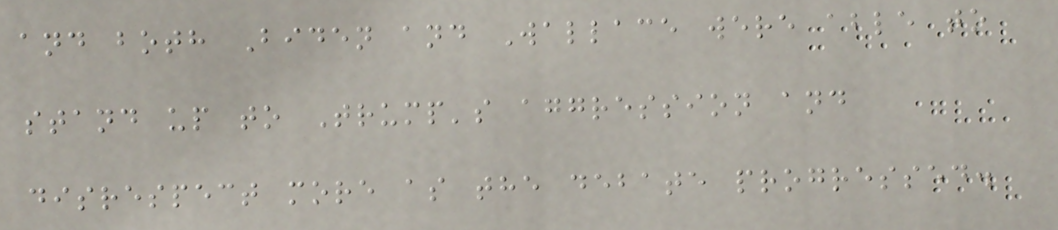and both Biden and Wallace were able to
stand up to Trump's aggression and
disrespect more as the debate progressed.
